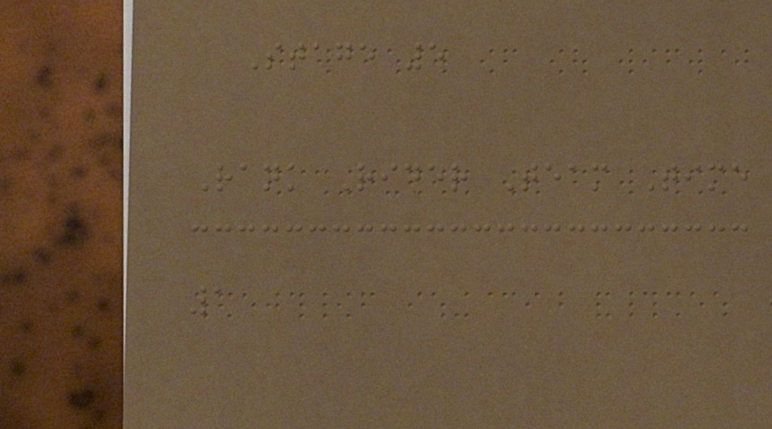Stage 5
Rank Rider Team Time
1
